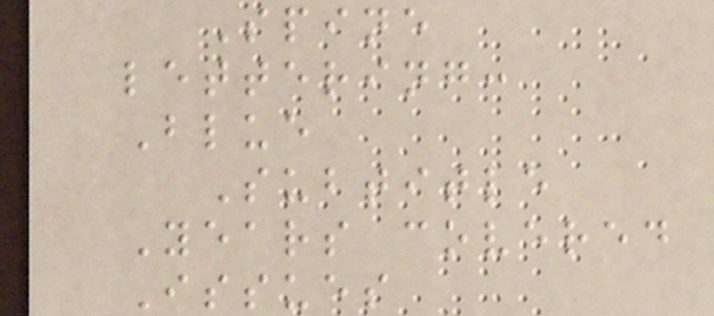Spine
lettering:
Blue
Subtitle
Years covered
Issues
